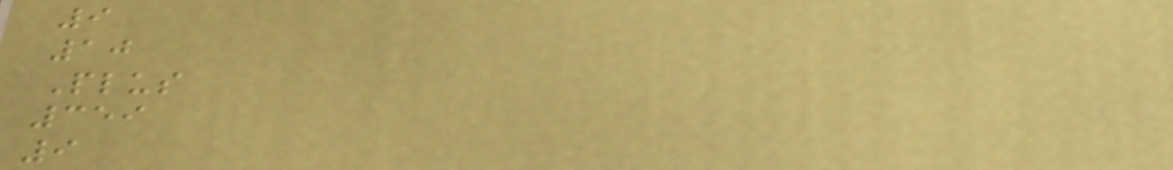9
10
Plus
359
9
